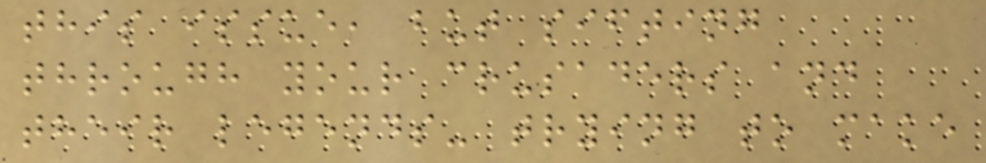this issue, but sifting
through your crusaders and
their legends- trying to make
